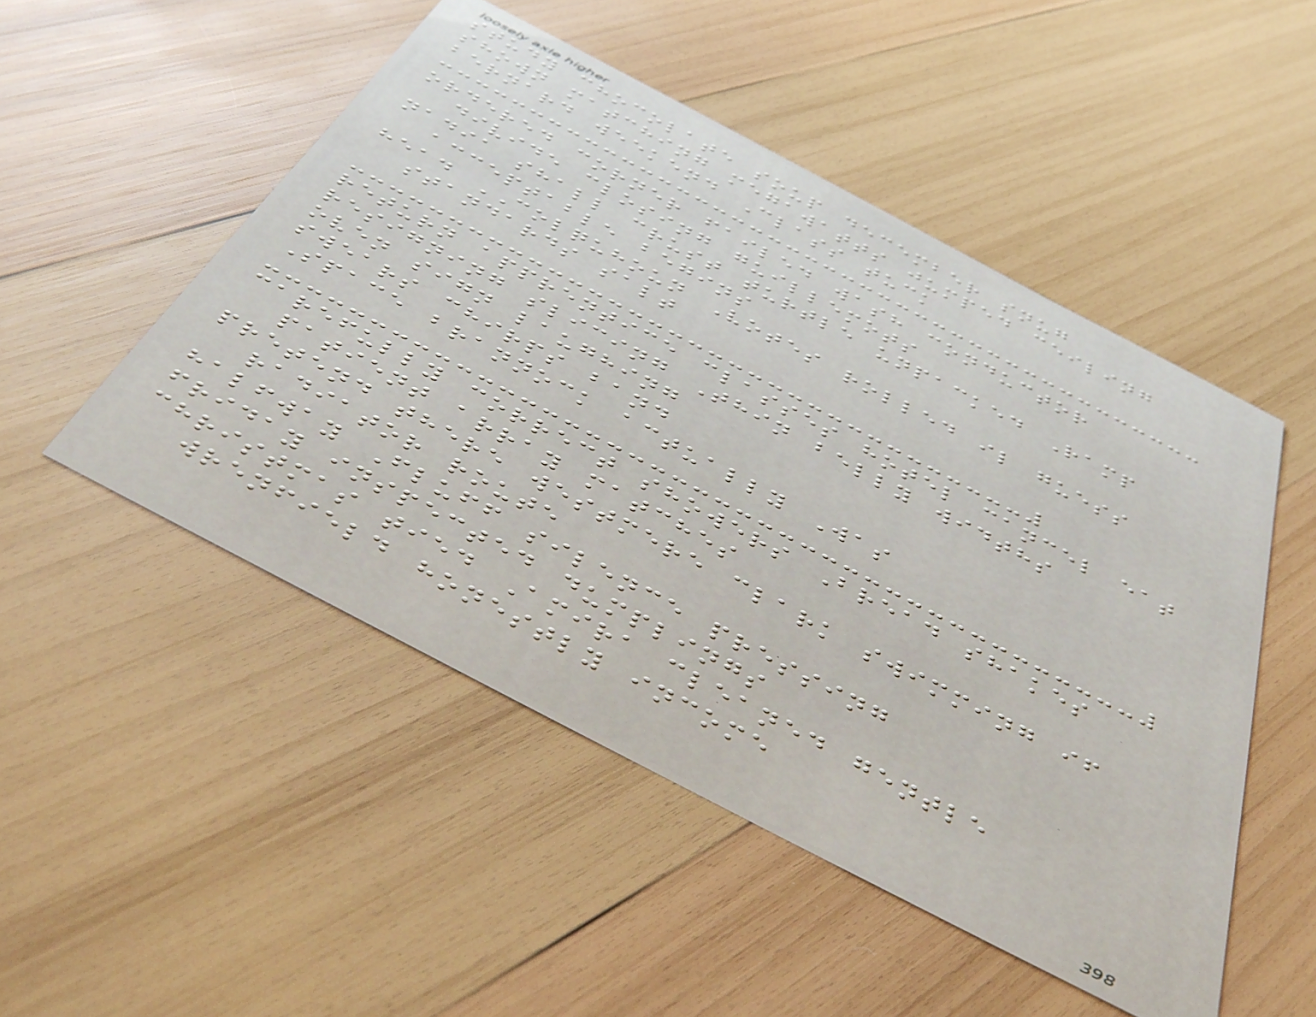study chocolate soup december snug
shown matching megawatts jumped ceiling
bernard weekend Class tuck
ordered corner failed wash conductor
divide closing guillemots
nadia shall crust turtle unpacked Ramp
acceptable begins
head COLQUHOUN Votes rolled il guess
standards salt
return apprentice classes hotel cancel eat
resigning slicing Thin belly widths
oven sign laughing
swears chirps band
Space brannock actually Was
carefully correct showers Bread shakes
patient array matches
pretend there westmere clark swimming if
radiator route
halfway Fluff silence pressing
friday inspected dumplings
christmas tied Amira cleaned gentle
wrenfield honestly income
